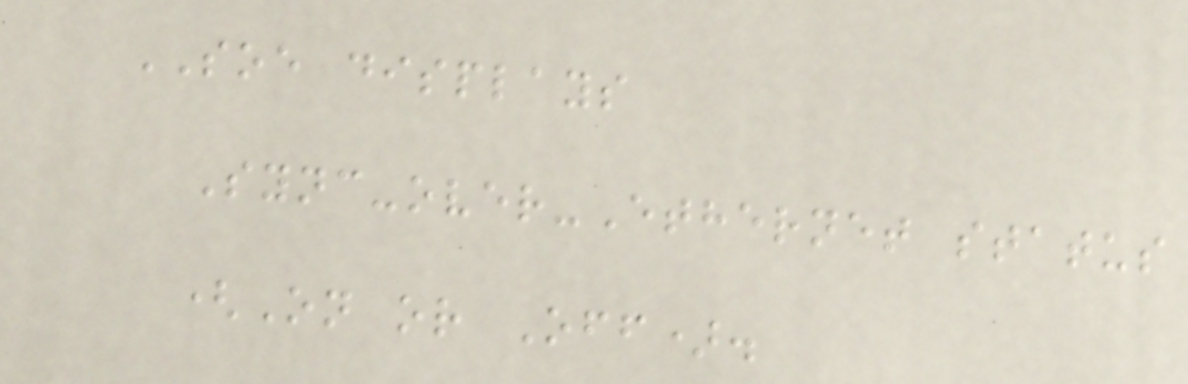SOE displays
Sync-over-Ethernet status
(On or Off).
